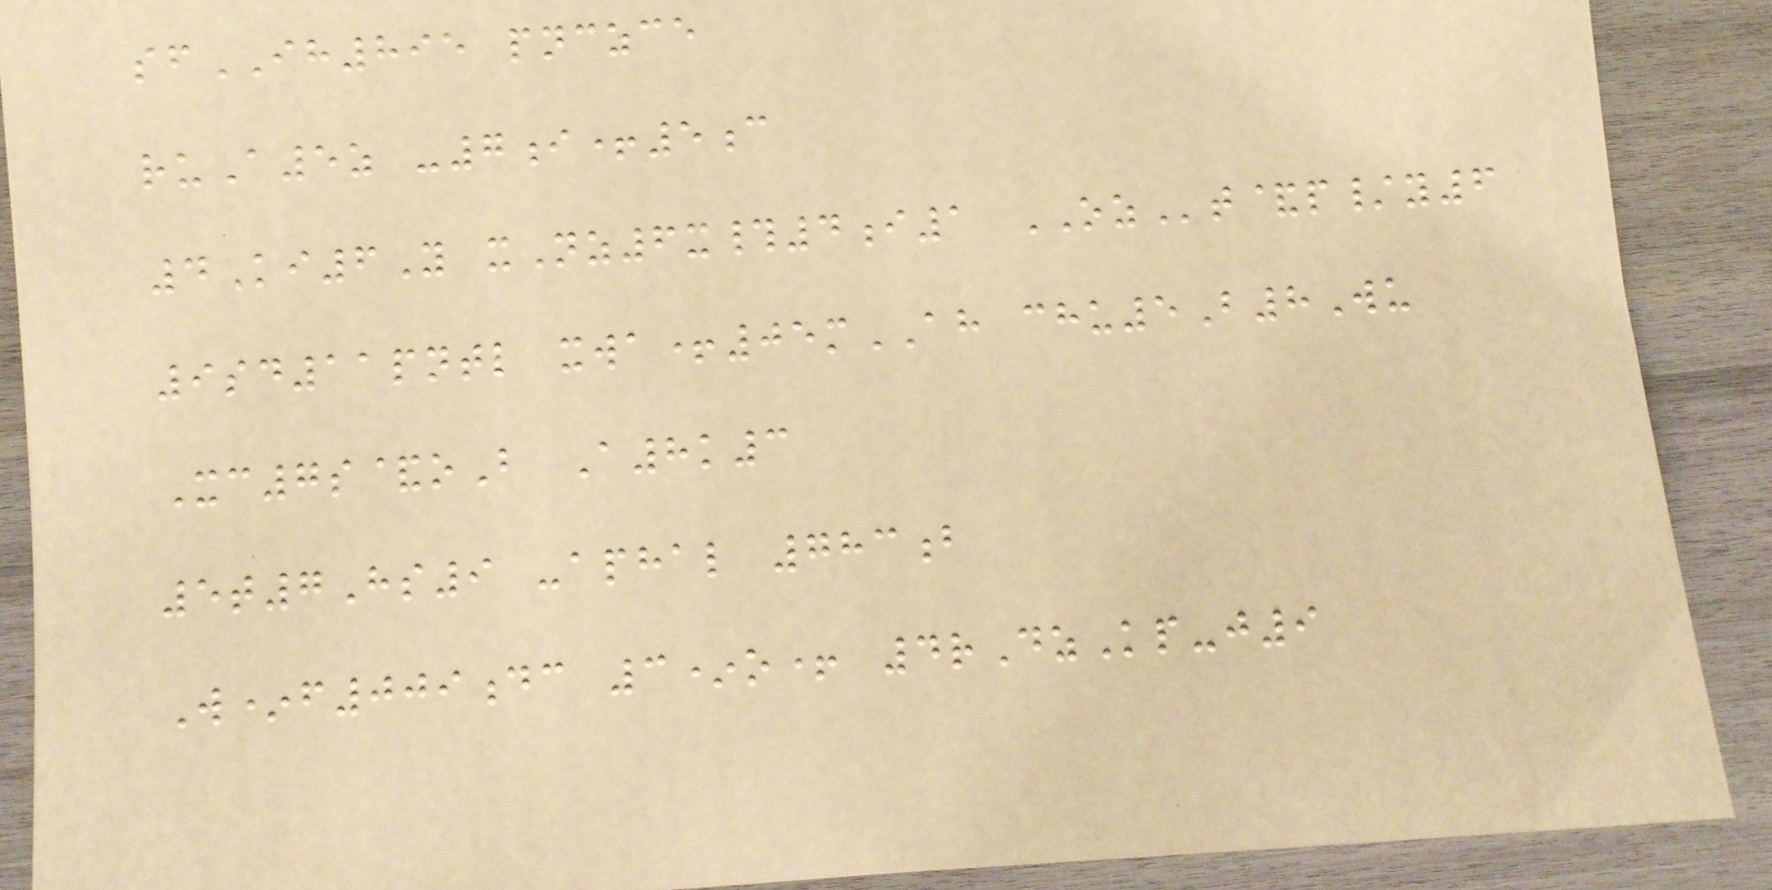sfIH895 pnczce
ruA5z -7i+5c
4Ki6Y xNz6x#4i1 OZt&p/y6
9sd11pntl xwa+05mAH chu5B8Wu
Xc7s&oB A8k3
5t7Hs9 -aphal 783b
W*f009dc 3*o+ 4rDzKp-j9
